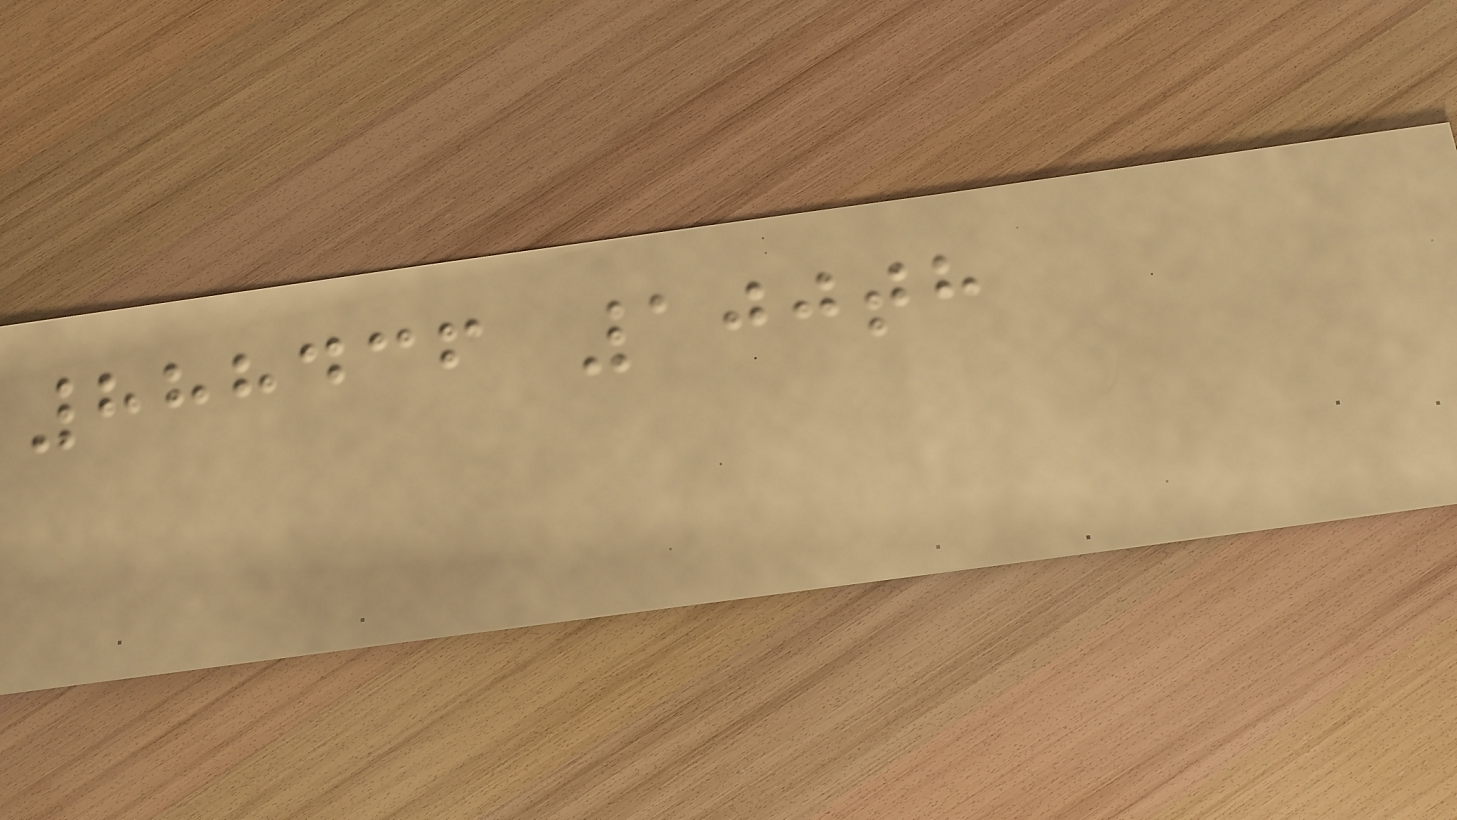888436 100th
